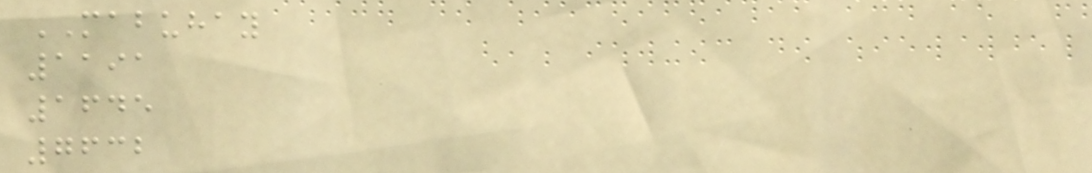MABUHAY
1191
1645
7632
